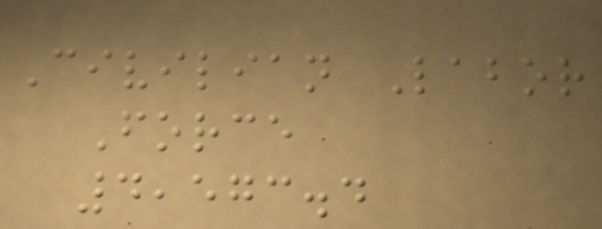Civilian Labor
Force
4,573.4
